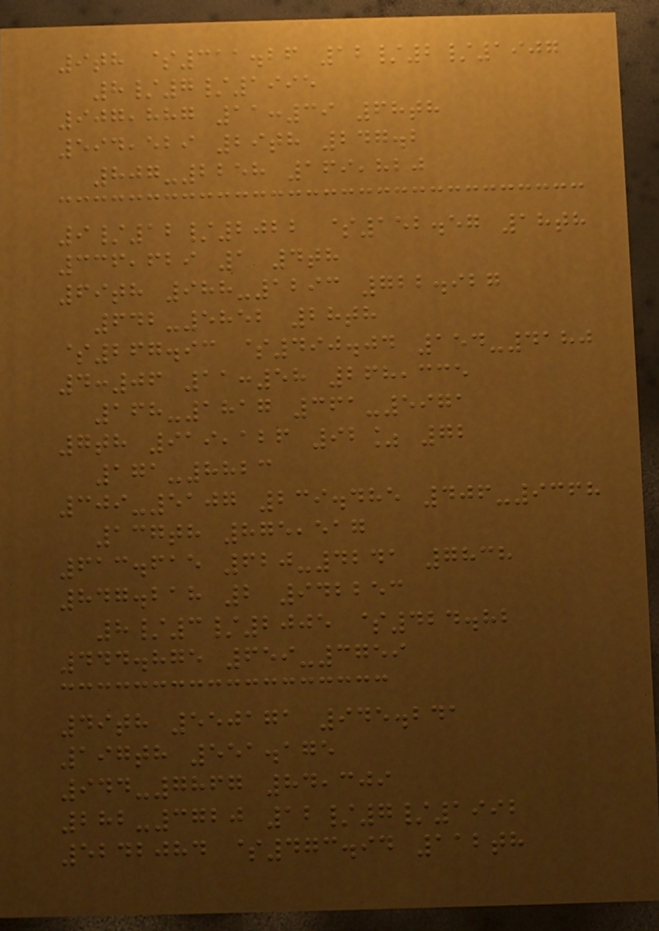9th $311.26 12/2/1907
8/7/1995
907,887 11:39 68th
594,529 29th 247.2
807-2258 169,820
9/12/2022 $152.57 18th
336,629 1 4th
69th 988-1293 722.927
642-5852 28th
$267.93 $490.04 154-4180
4:06 11:58 268,335
168-1817 361-5971
7th 919,126 92% 72
171-8823
309-5107 239.485 406-9368
137th 875,517
613.615 620-4241 7838
847.218 2 942253
8/3/2005 $424.82
444.875 659-3759
49th 550171 945.241
197th 551.175
944-7867 84,309
282-3720 12/7/1992
5242084 $473.94 112th
